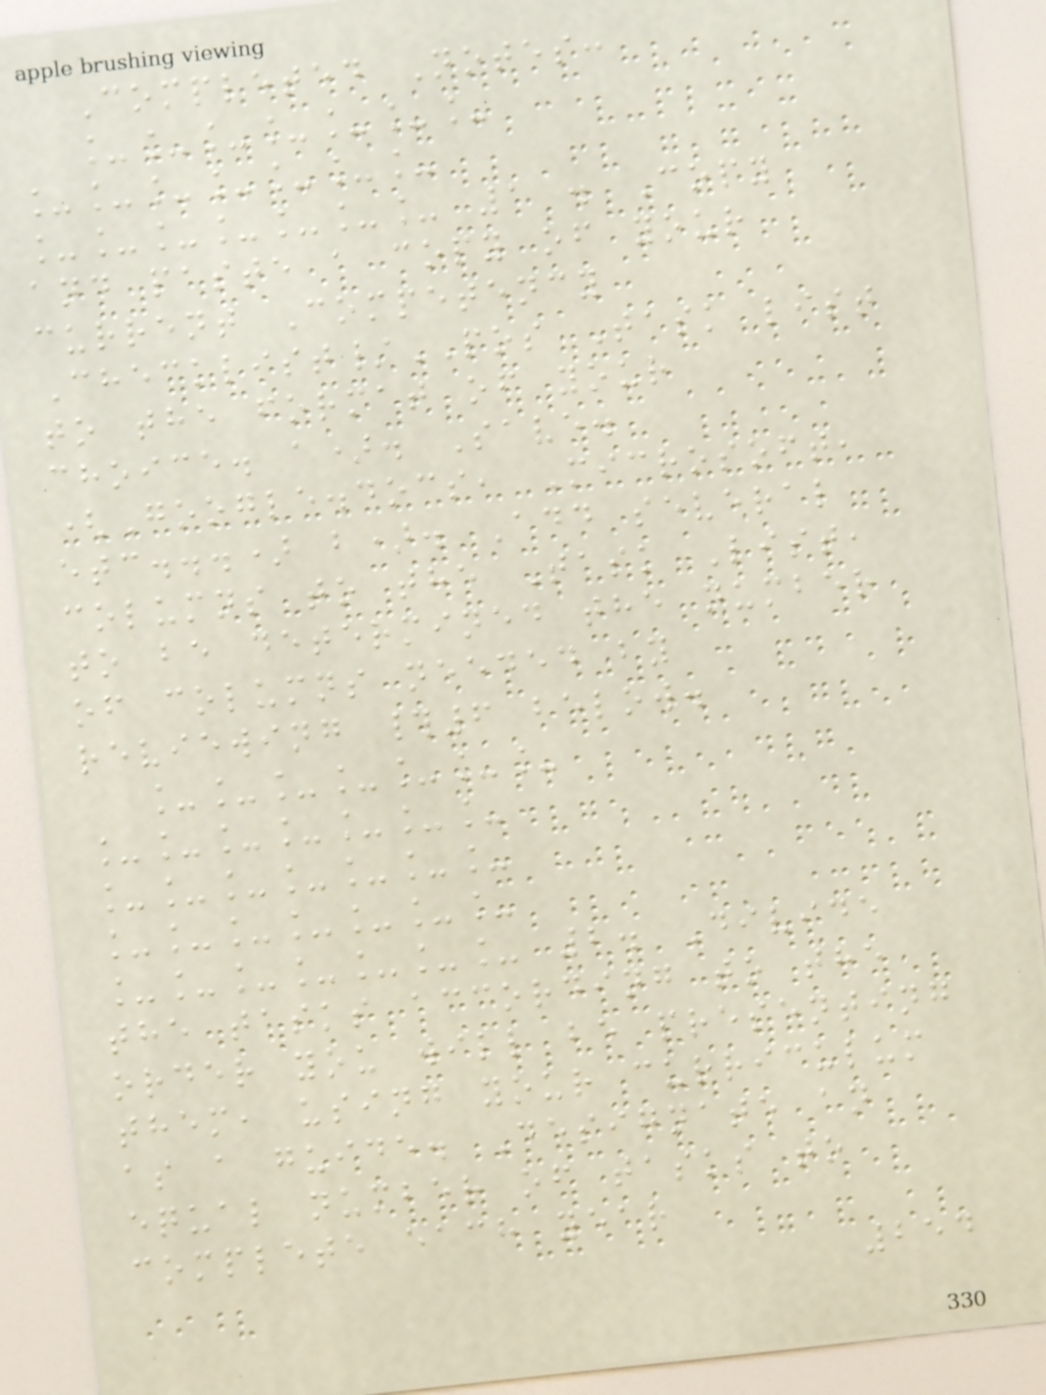Completed Notes:
_______
_______
_______ 1 . Copy
and paste a copy of your
current Competency
Checklist/POS Task list
to the format of your
choice. a). Save.
(Google.docs, Microsoft,
etc...) b). Add several
columns to the Task List,
to be determined the number
of columns needed by
reviewing #6 below.
_______
_______
_______
_______
_______ 2. Divide
the tasks according to the
order you will be presenting
them, using your curriculum
as a guide. Designate an
equal number of tasks to
complete each year
254
